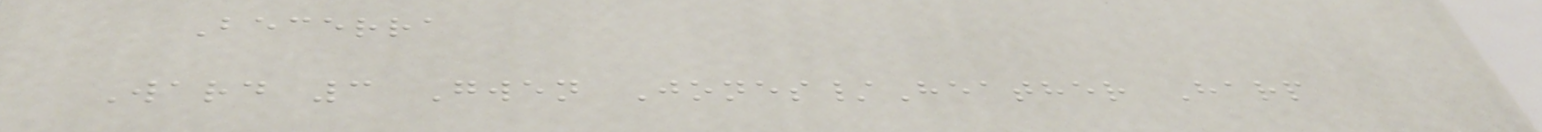Becerra
Ward 3 Gwen Jones/Heather Harp
